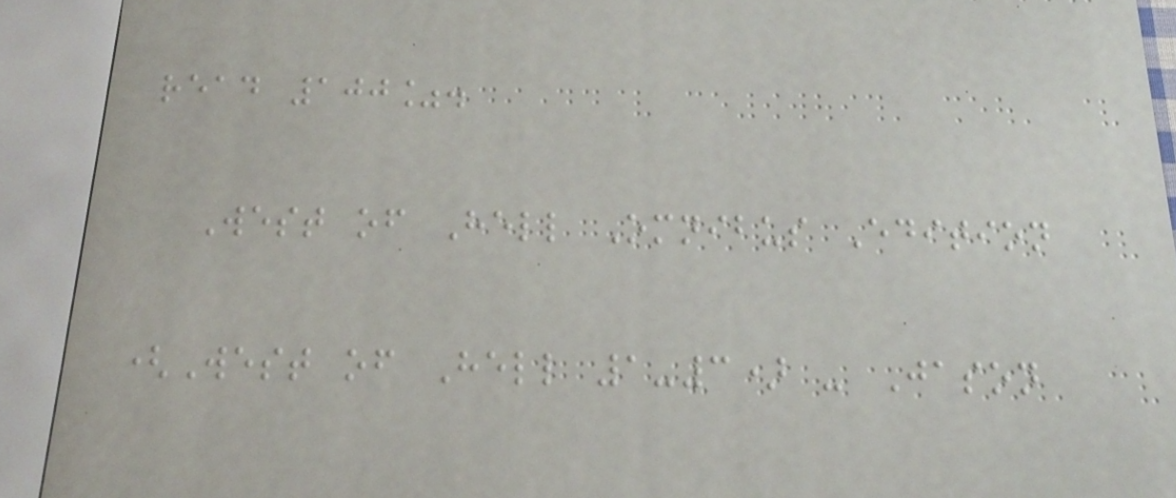read 100%.
West of Hell Omnibus Edition
(West of Hell 1-3) - Jason
